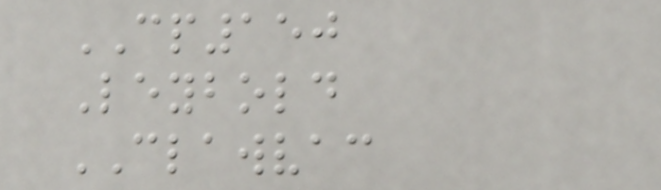CP150
Leybold
CLAWVAC
